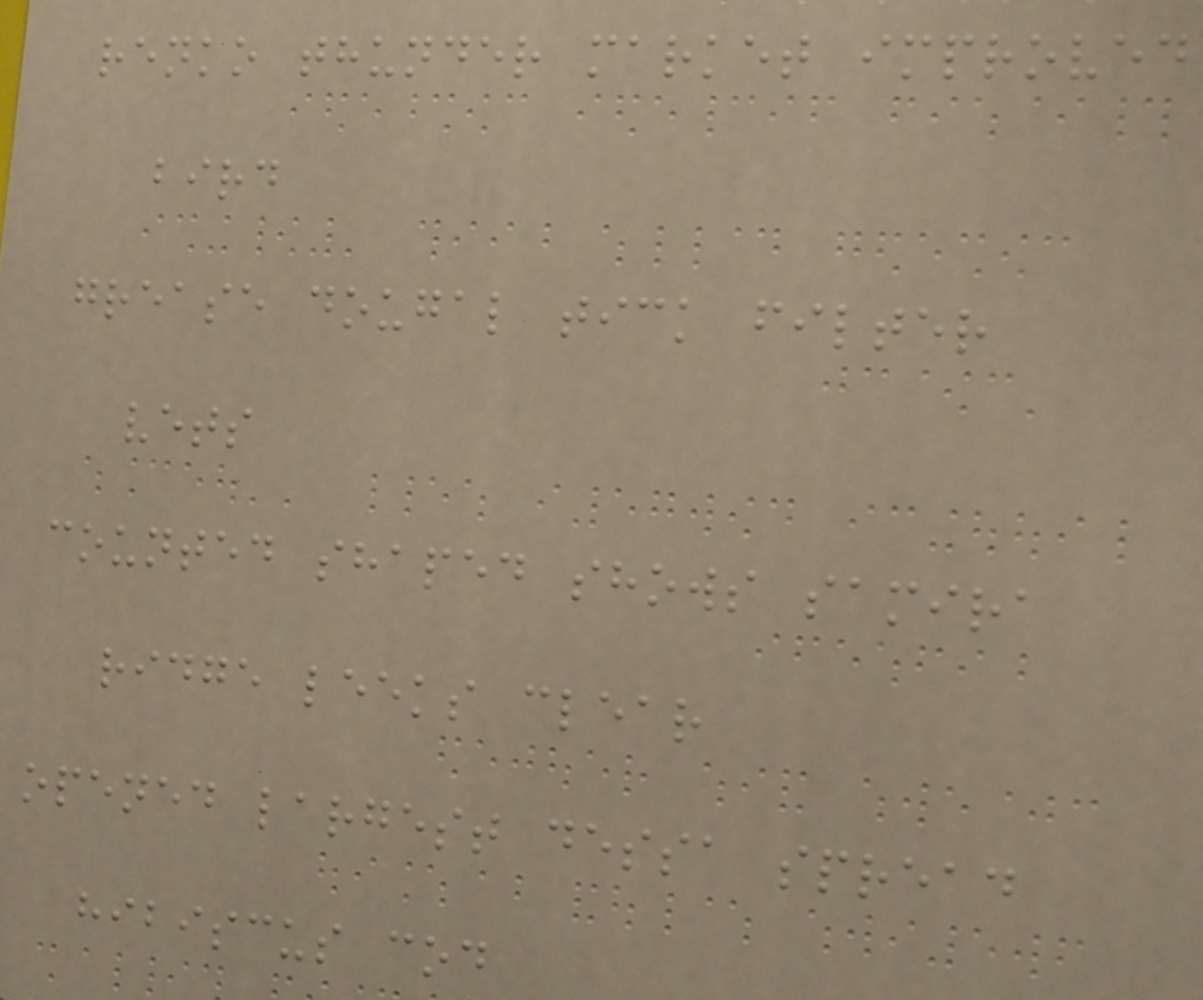renko thunder market improved
bird
grease dougal tick filter
vets
counted shaped shows samira
ridge leeks clear
opened largest dessa spread
hibiscus cod
